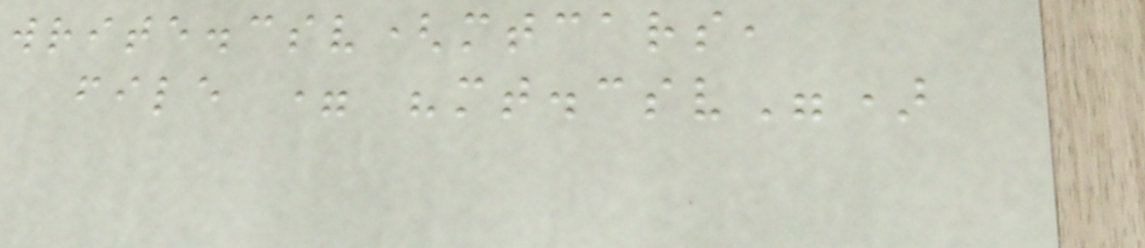write.csv(mtcars,
file = "mt.csv")
